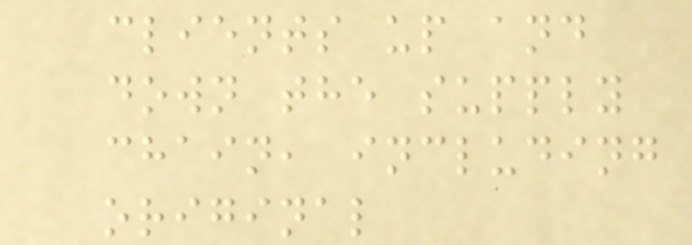clients up and
down the supply
chain, including
original
